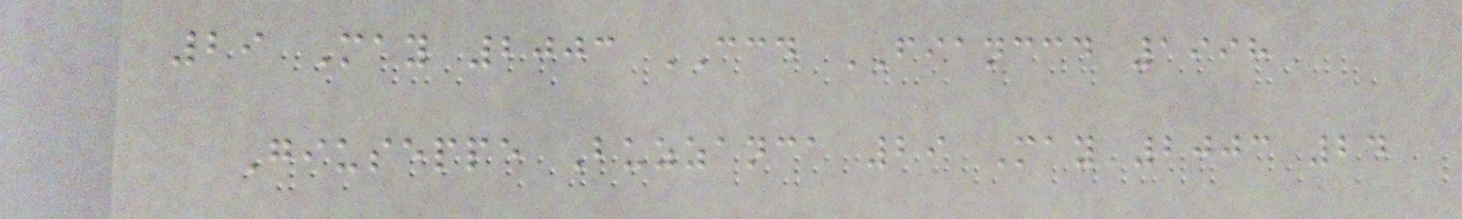29 May 2003 CCD FIANCCD 1998
Giuseppe Buzzanca 29 May 2003 24
